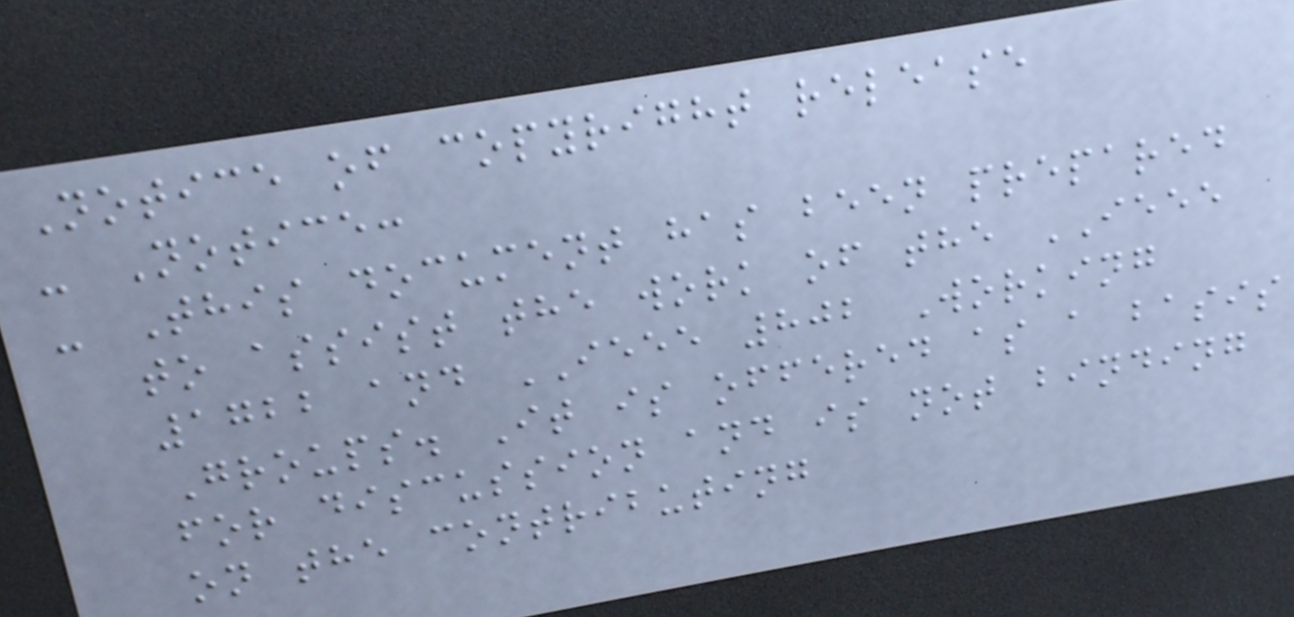Notice of copyright release
- Notice:
- This document has been prepared
to assist the work of the IEEE
1722 and IEEE 802 Working
Groups. It is offered as a basis
for discussion and is not binding
on the contributing
